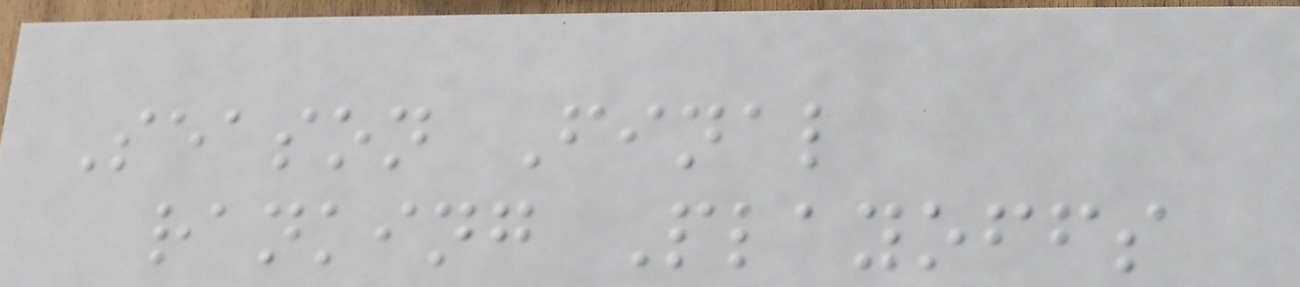Season Final
ranking Playoffs
